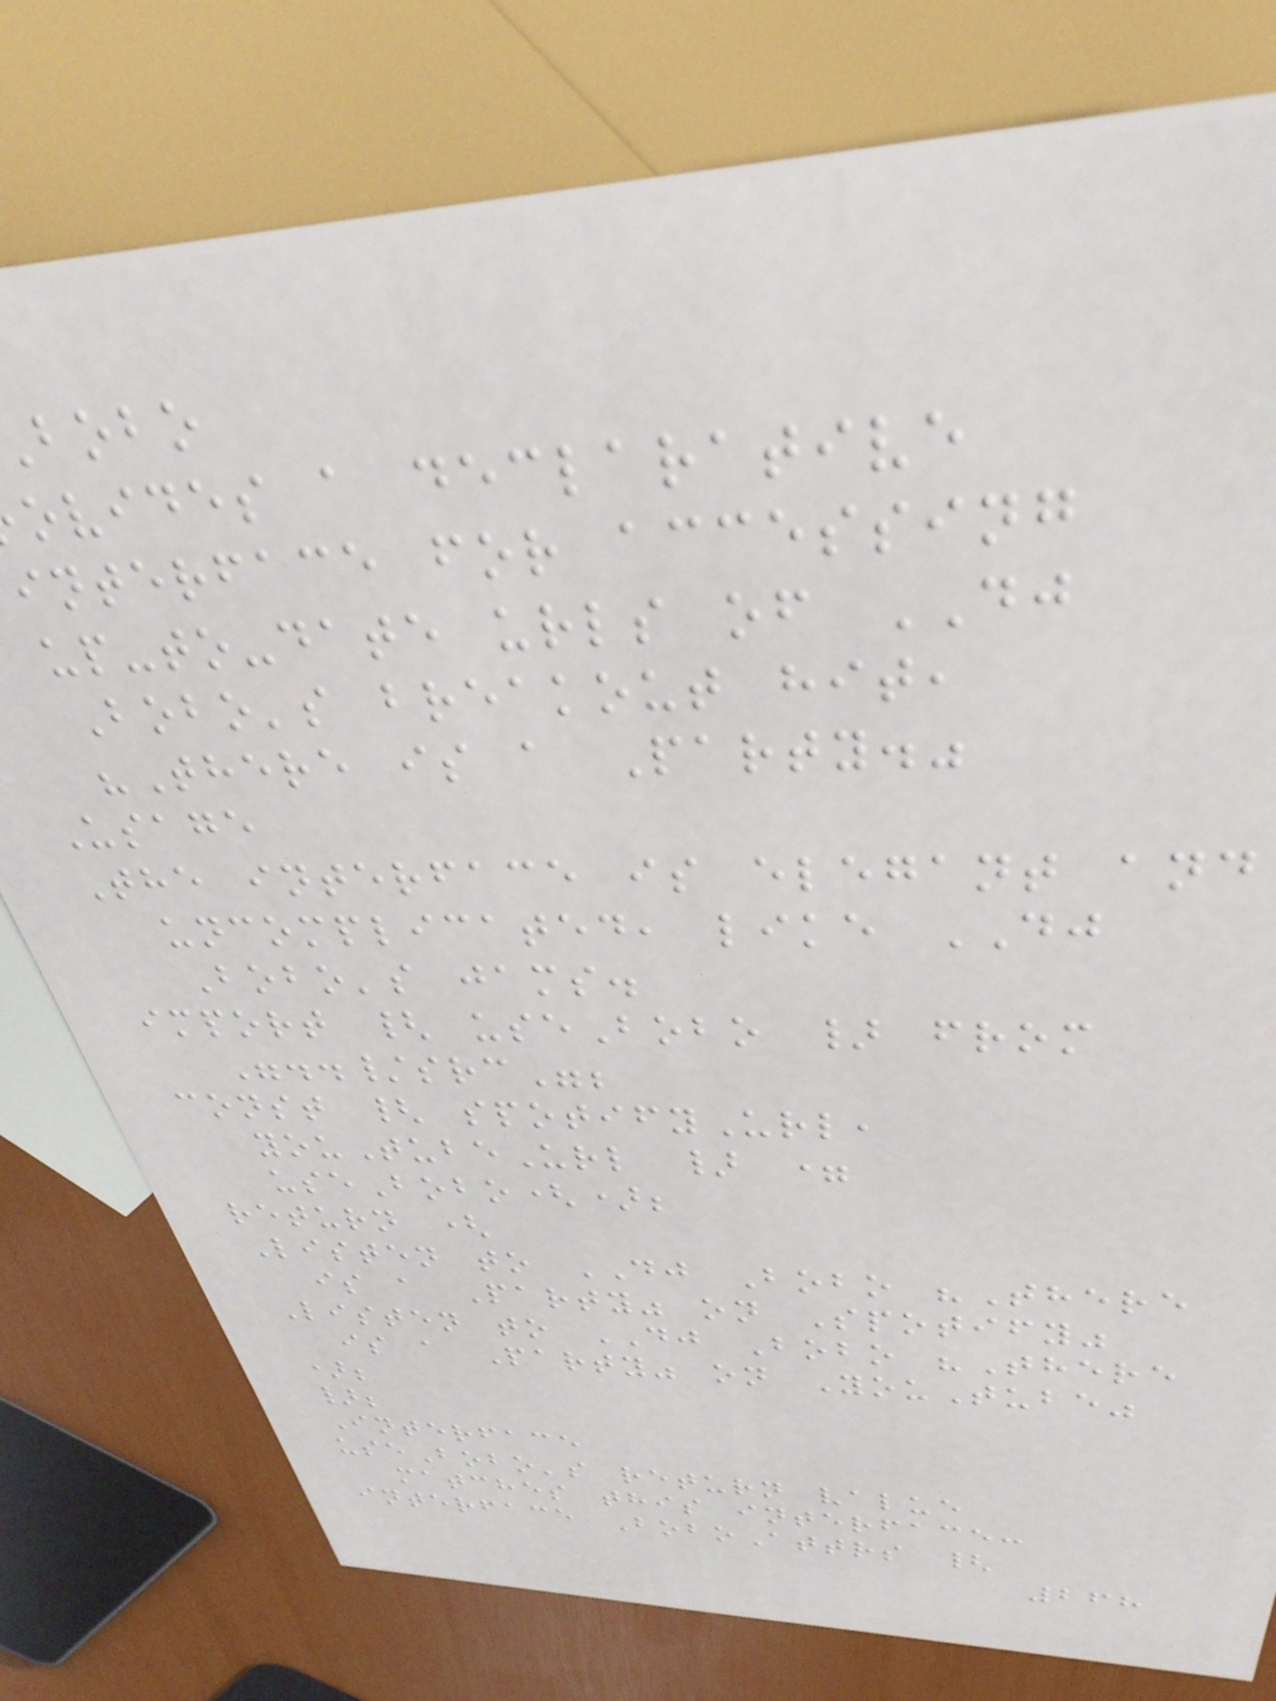bobo
ovides a declarative
interface for accessing
up-to-date urls of DJ
Bobo's breakout hit,
"There is a Party."
Usage
The interface is elegant and
uncomplicated, like DJ
Bobo's jams.
import { useBobo } from
"../src";
const { spotifyUrl,
youTubeUrl } =
useBobo();
return (
Listen to DJ Bobo "There
is a Party" on Spotify"
Listen to DJ Bobo "There
is a Party" on YouTube"
);
};
Interface
useBobo's return value
matches this interface:
interface BoboAttrs {
268
